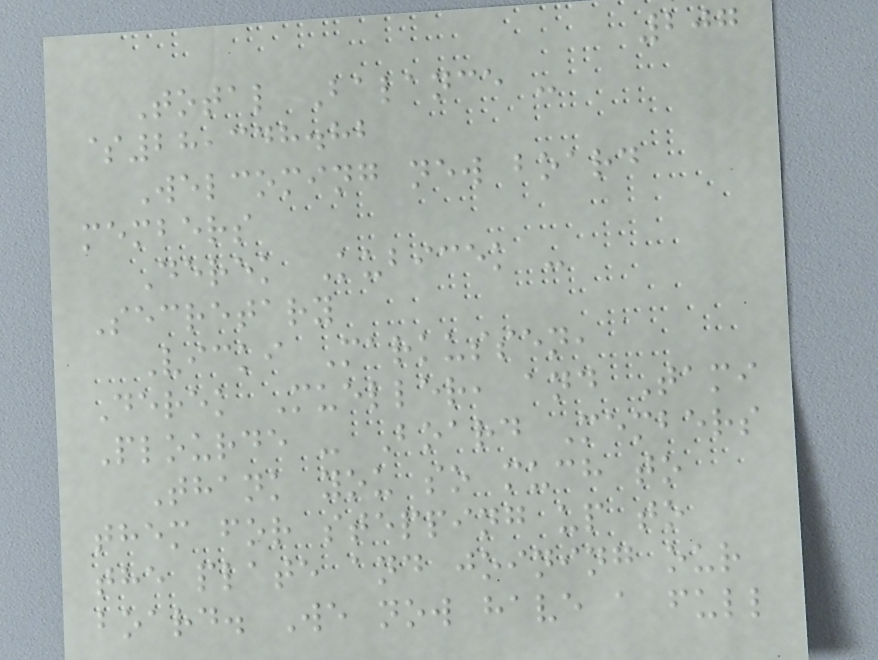207
Total Balance -
$28,348.82
Welcoming new board
members
Derek Kubicek -
Secretary
Vicki Markussen,
Derek Mueller, and Tami
Plourde - Board Members
Thank you so much to
them for stepping up to
the plate and joining our
board. We now have a full
